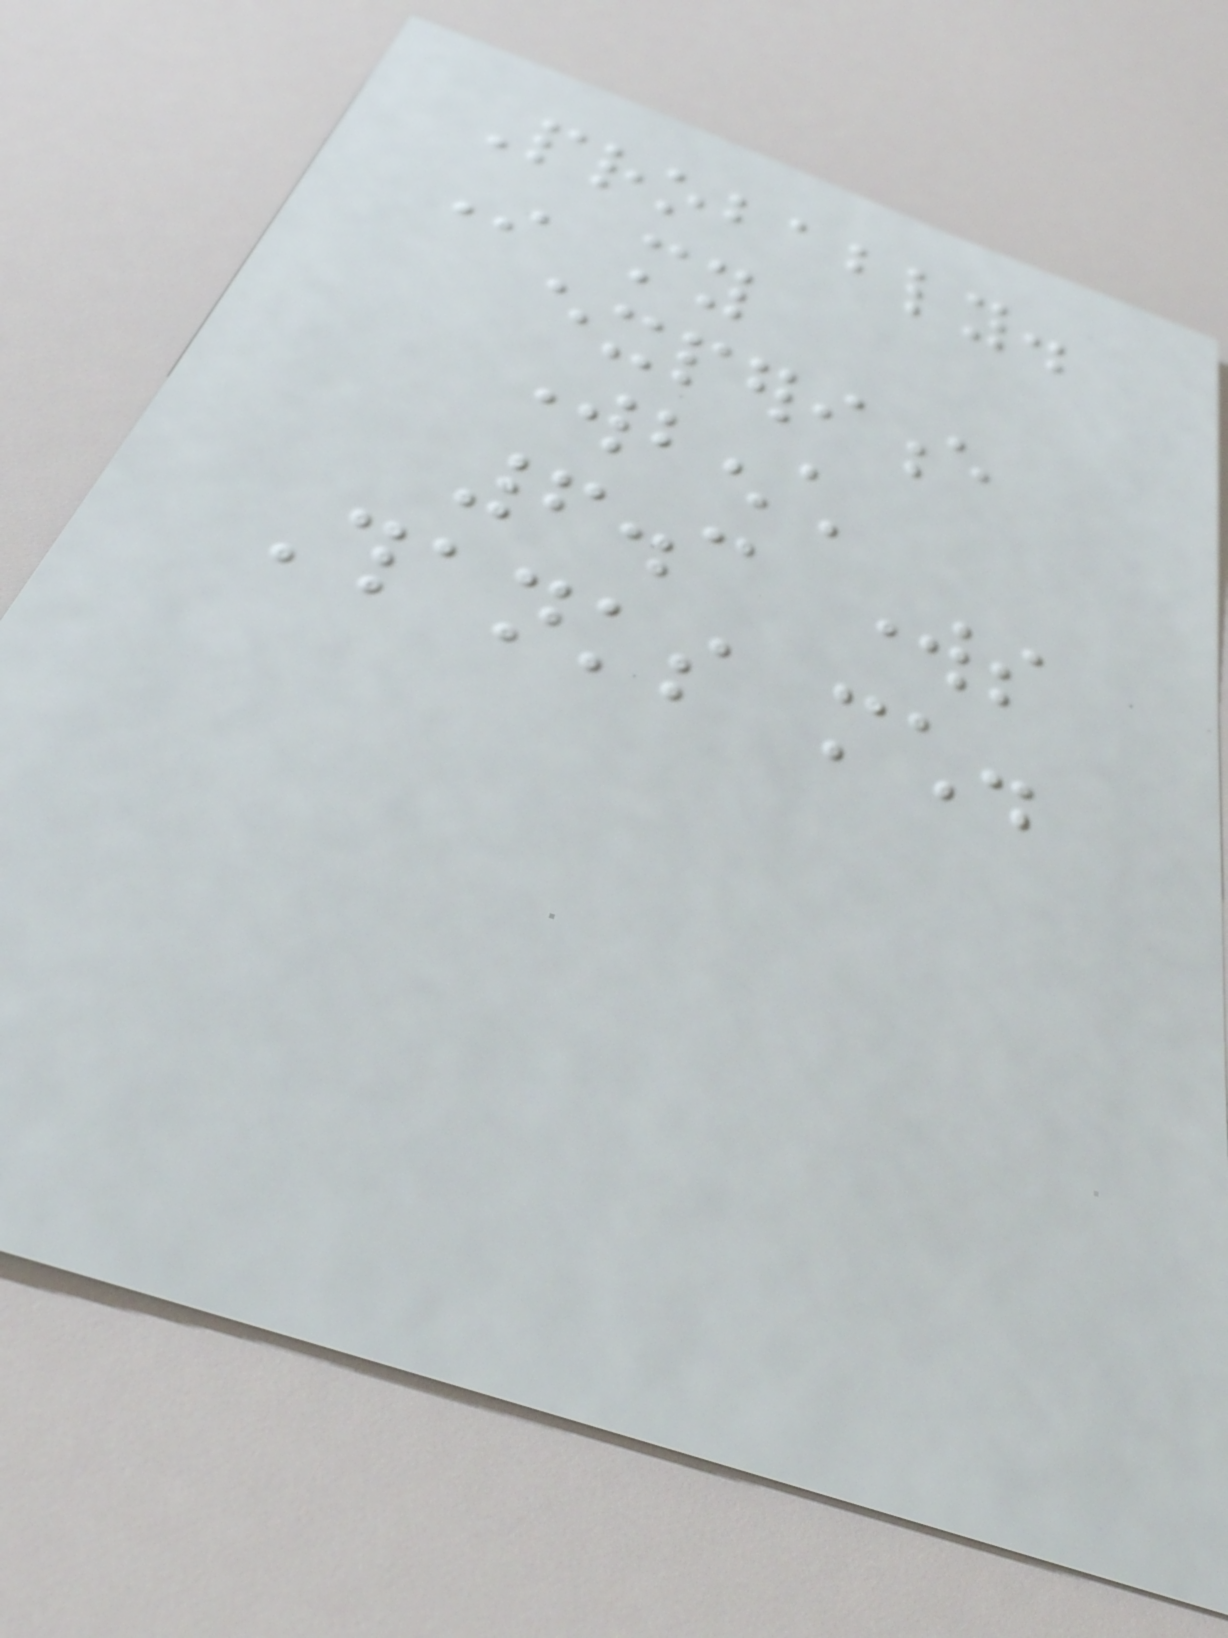Probably.
In my
experience
workbench
6.3 works
Thanks much.
